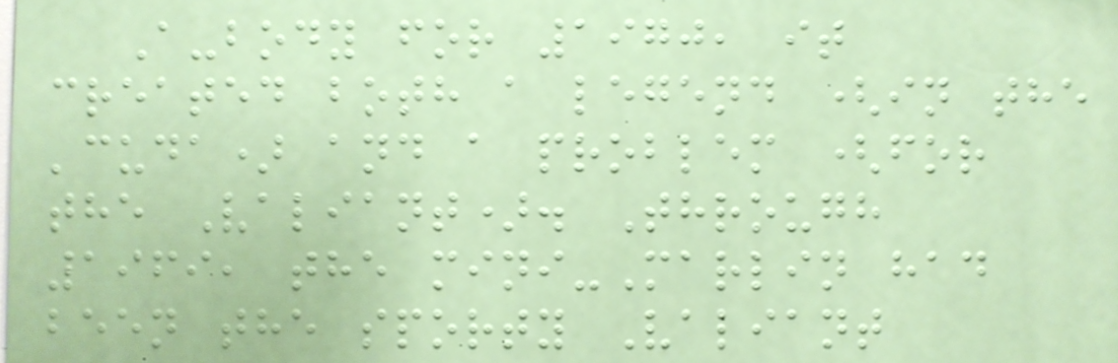A-body for 1970, it
created both a legend (in the
'cuda) and a problem (for
the Valiant). Through
1969, the mini-Marlin had
been the sporty Valiant
